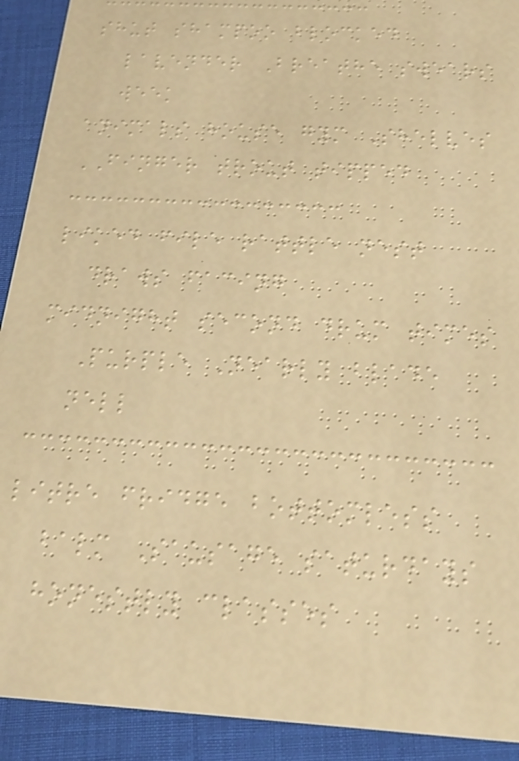shut shampoo blocked
lavender Breathe swears
week
animals house gym Shelves
FINGER trout tipped
liked file rattle nest
draws facing
midnight second drum times
Purple Nearly blade
nell
litre fridge bottomless
balm Sausage saturdays
honestly classes
